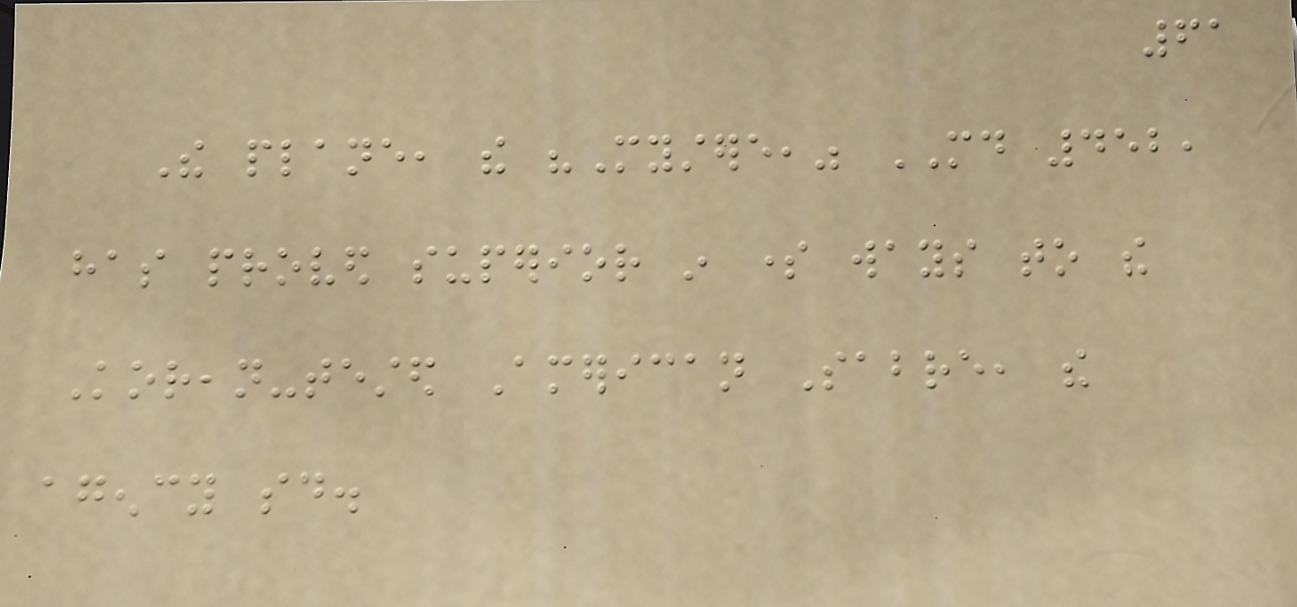61
The plane, the "Mystere," MD 452,
has proved superior in some ways to the
Korean-tested American Sabre, the
agency said.
